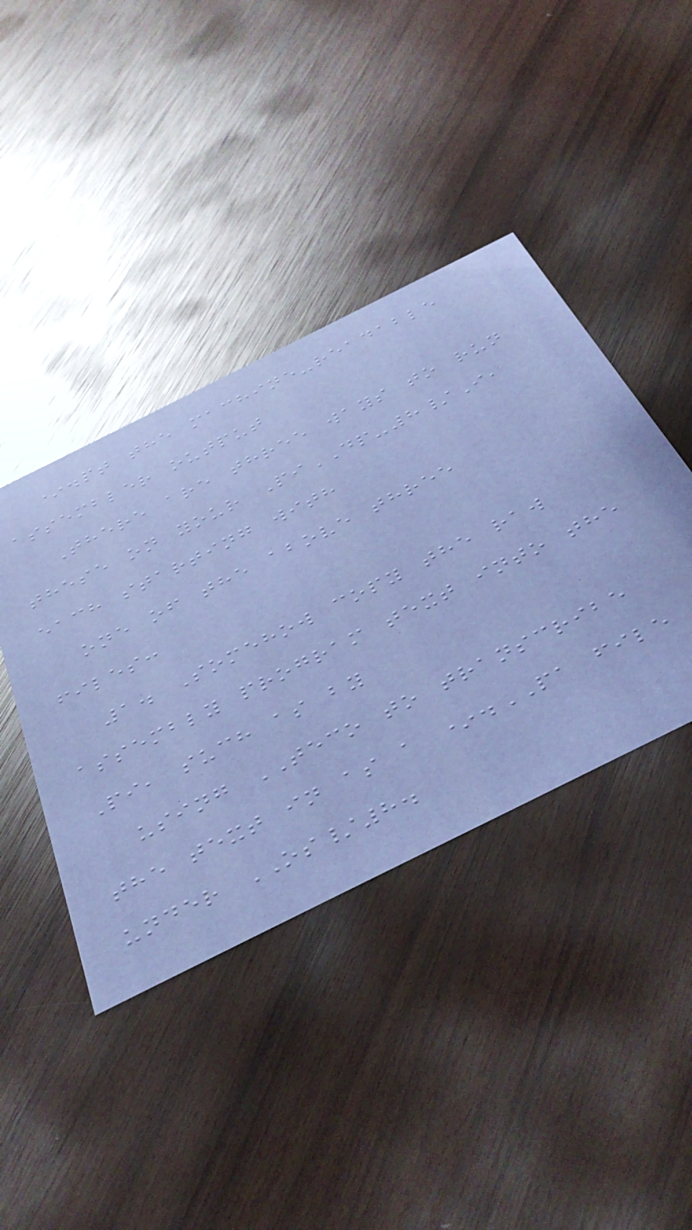*.pt the machine-readable
assembler output
There are three ways to run
these on your PiDP-8/I,
each starting with
one of the above three
files:
1. Somehow copy the raw
assembly program text into the
Pi, such as by
using TECO to transcribe
the text in as a *.PA file
under OS/8.
